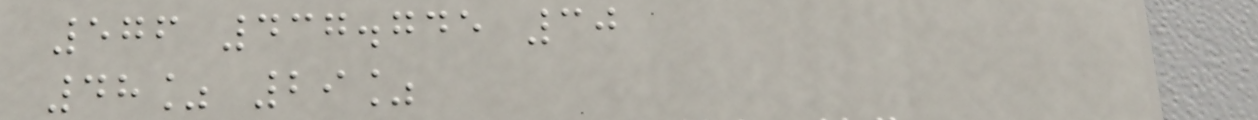576 437.745 30
48% 29%
